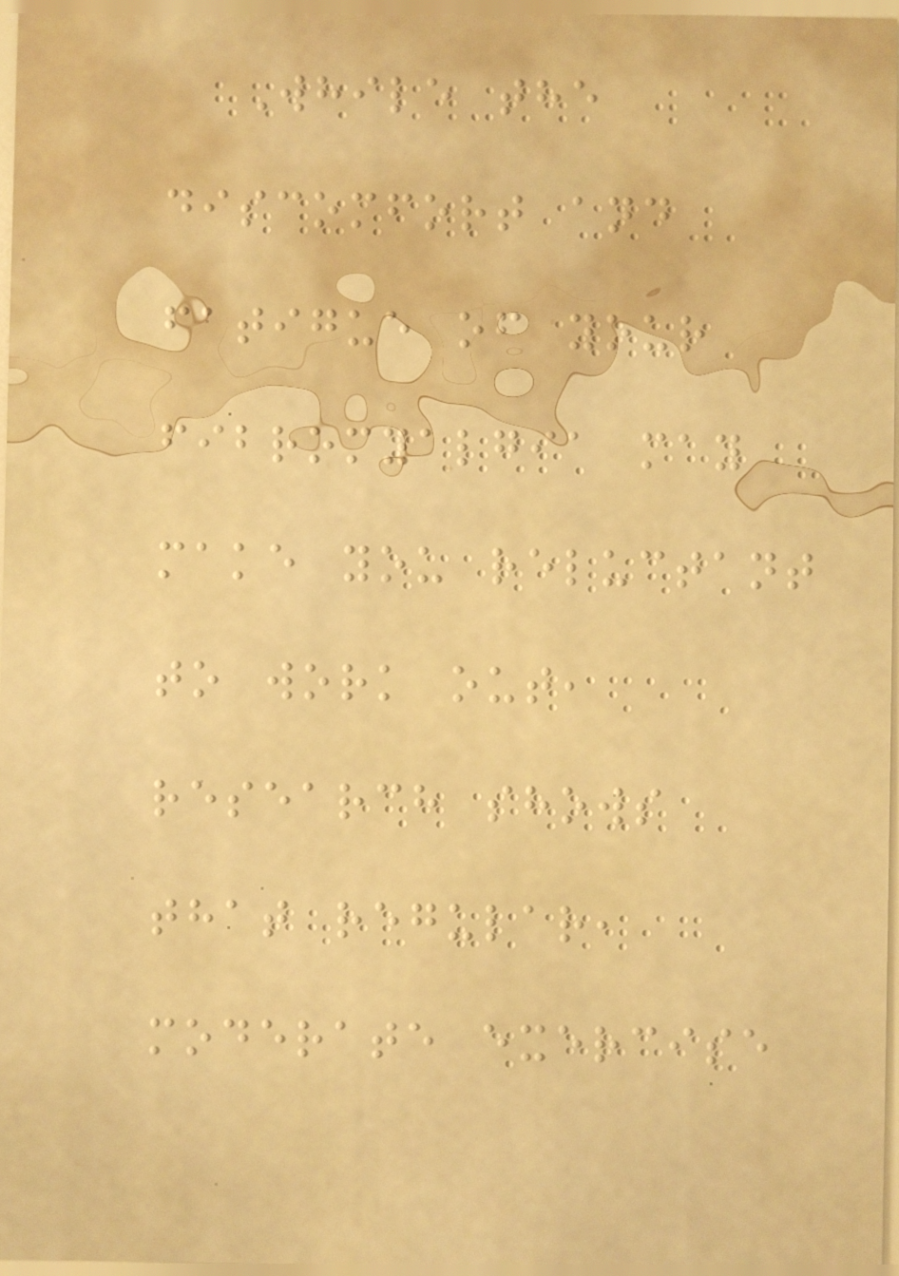While the
discomfort and
fatigue of your
fibromyalgia may
make you reluctant
to work out,
research shows
that regular,
moderate exercise
